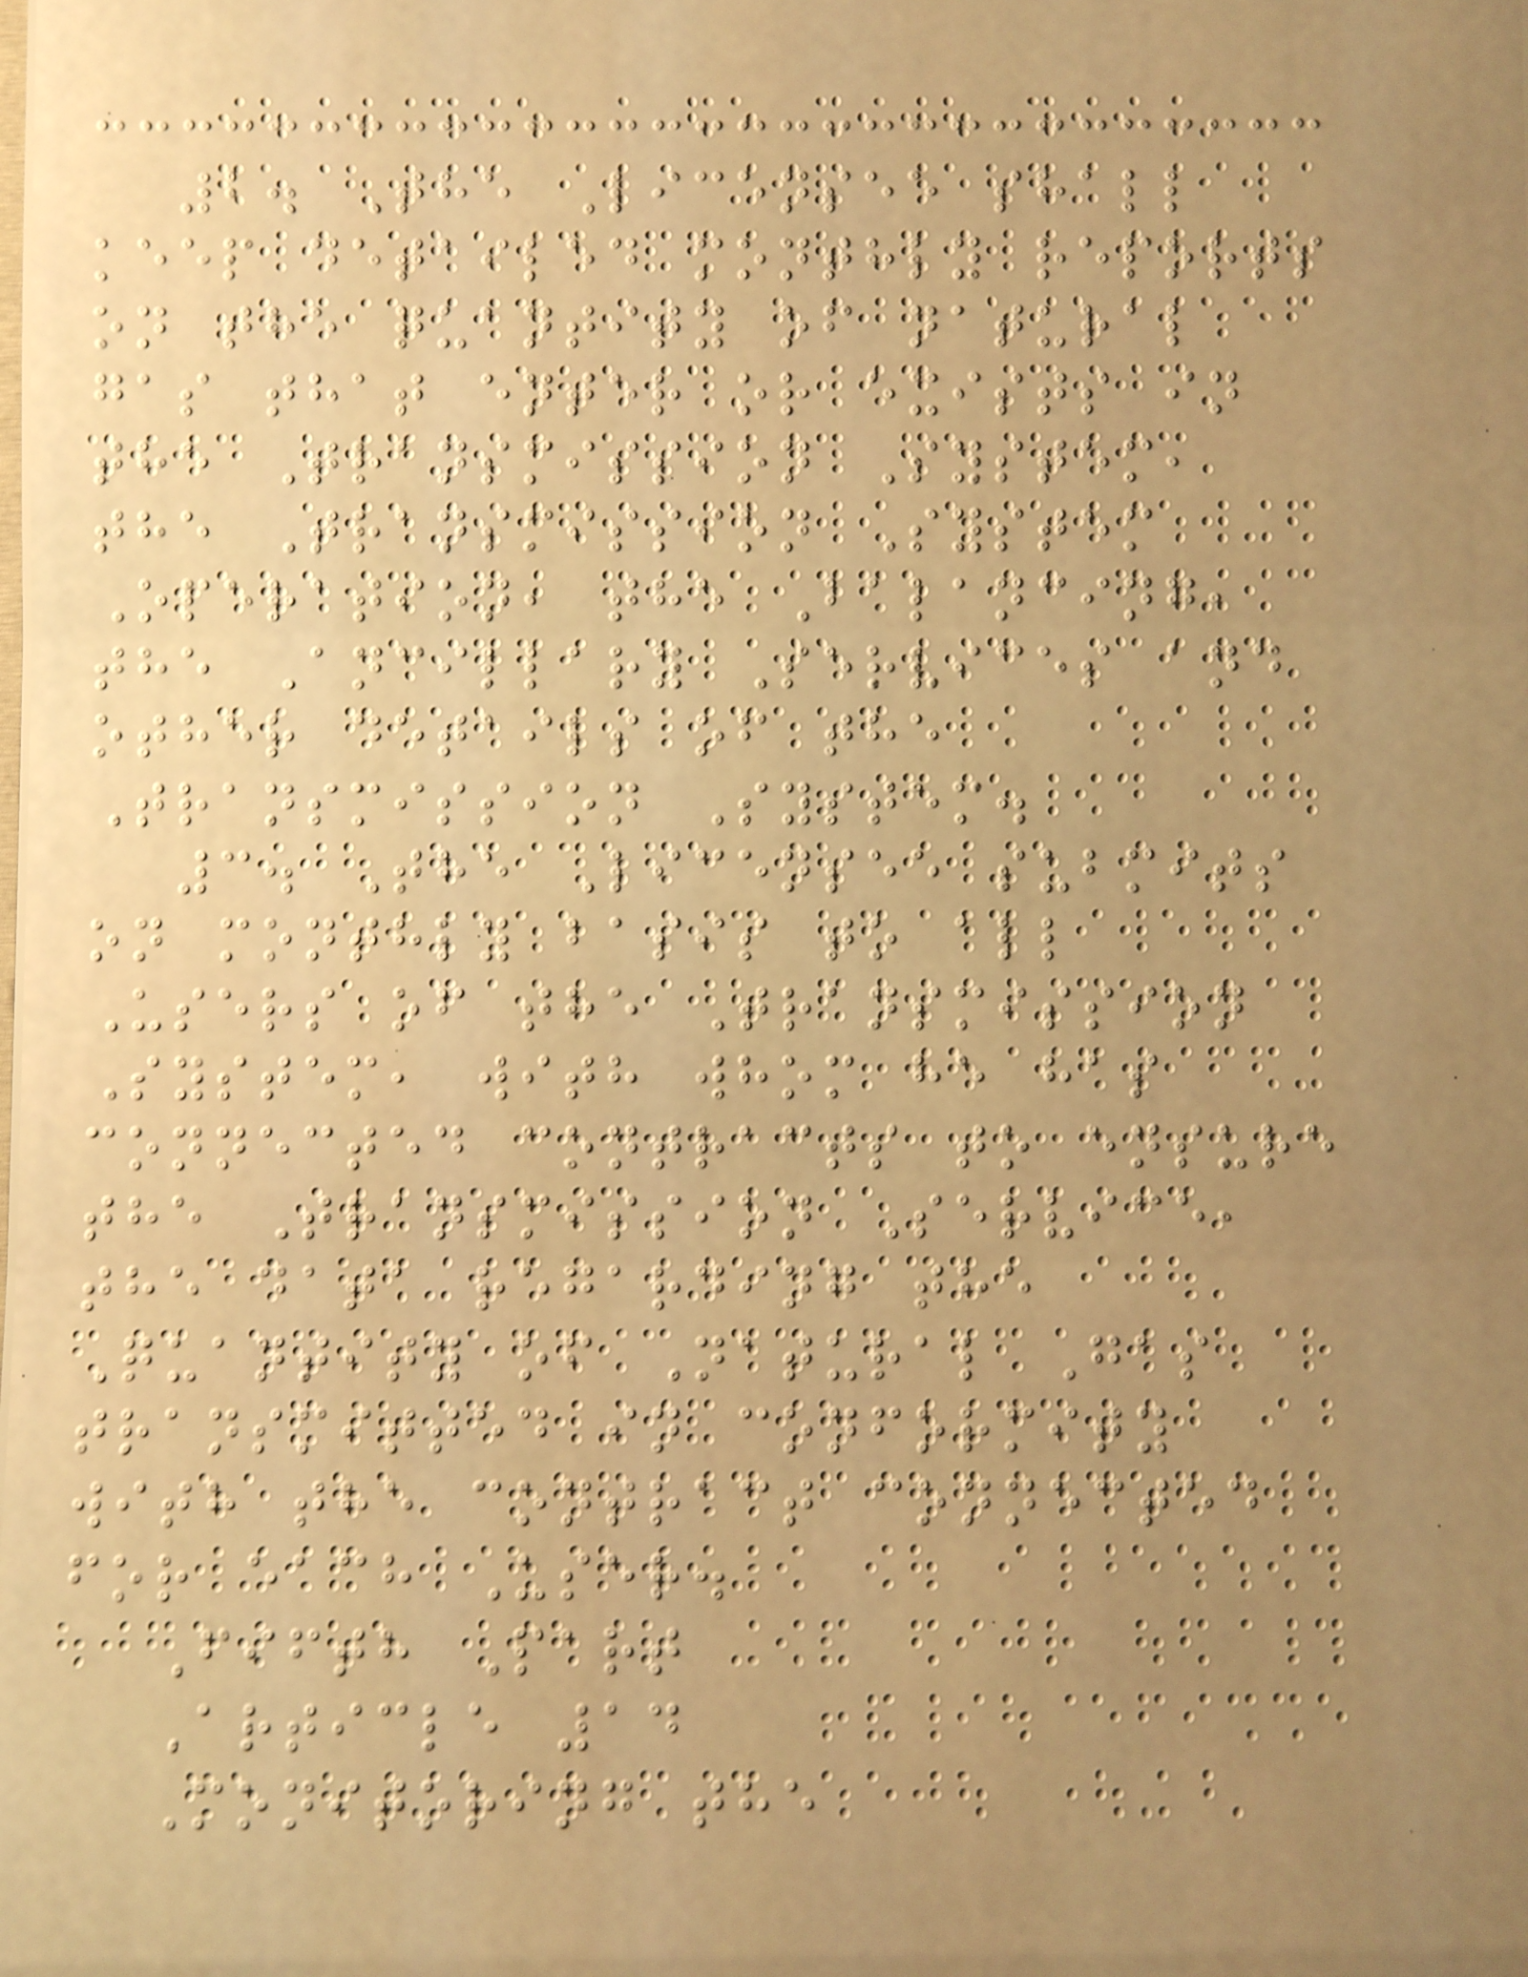2. The Licensee shall
keep detailed monthly reports
on the quantity of natural
gas that enter or exists in
the Transmission System,
the Transmission System
Operation, the Balancing,
the Ancillary Services and
other details of the
Transmission System.
3. The Licensee submits
on monthly basis to all
Users of the Transmission
System, with whom he has
connected contracts to ensure
the Transmission Service,
the data regarding the
Quantity of Natural Gas
transmitted in conformity
with the contract connected
for each User.
Fifth Part
Article 14
Monitoring the
